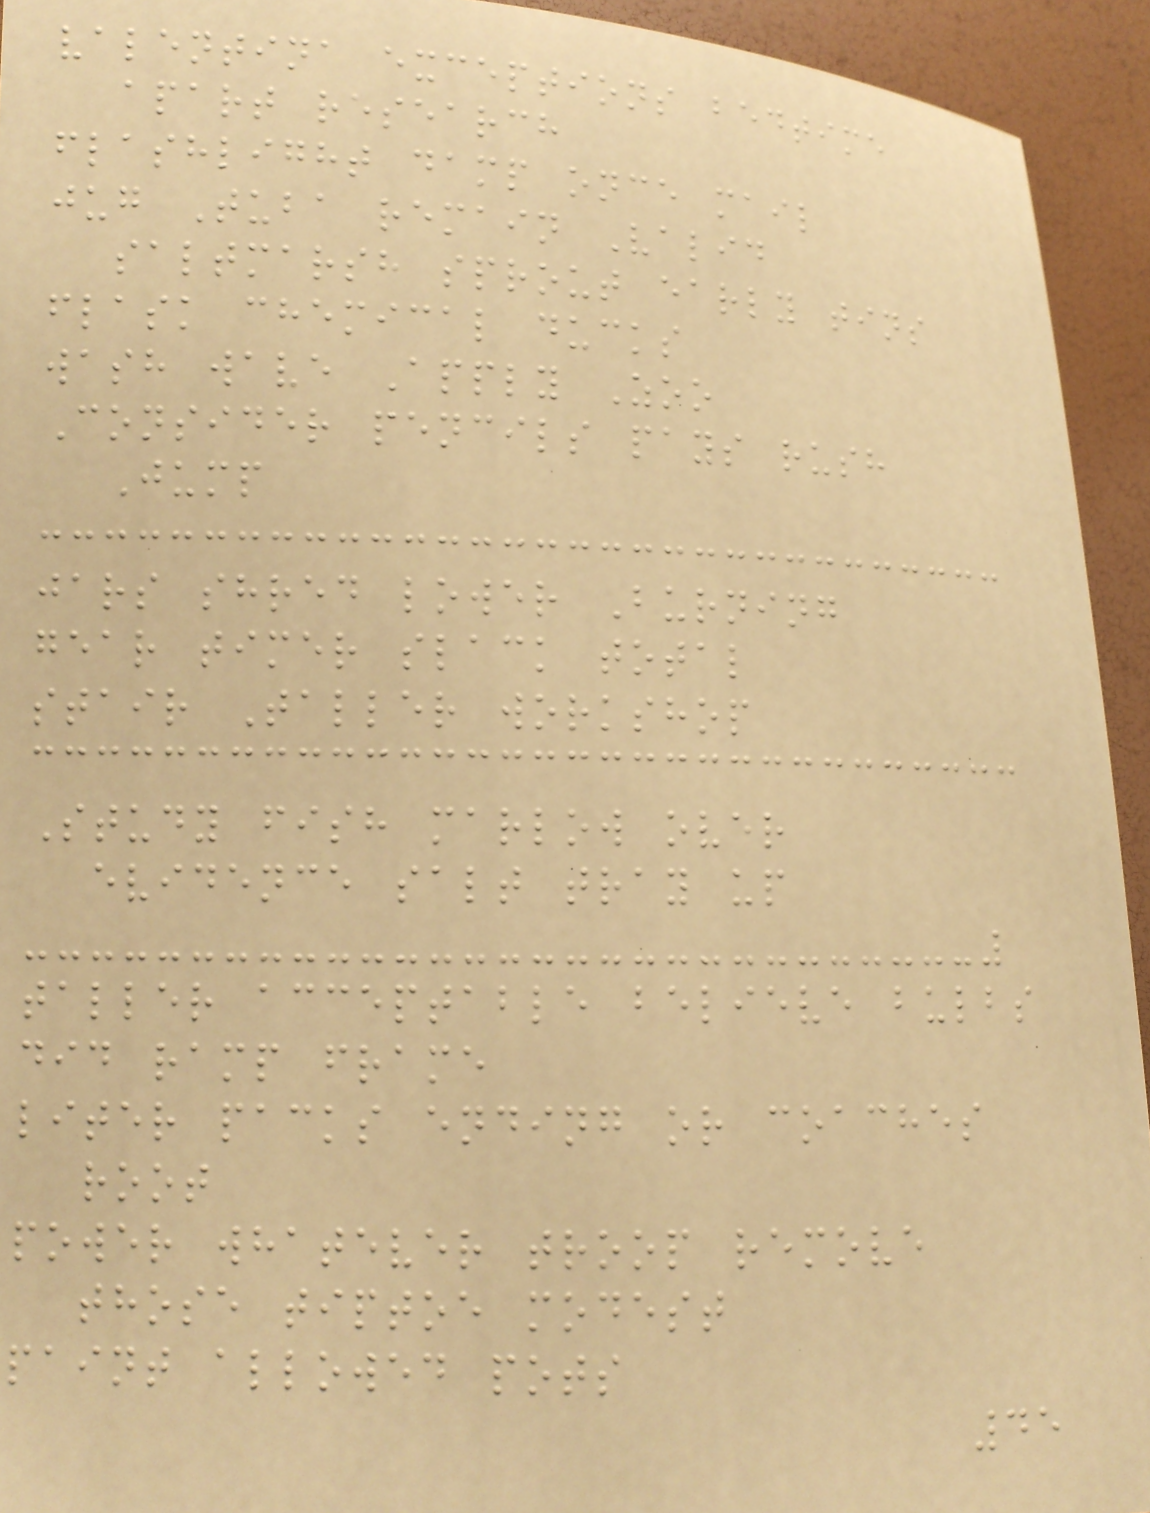valentina exceptions bedtime
apart research
flashlight damp once mail
jug Tuba remain Valid
saltmarsh sprout early tins
flask chemical ducks
wash wave Apply Zoo
Consider pencils pays rush
Jump
jars shred lower Burning
gear timer slack total
stair Taller workshop
Study fish marlow over
evidence salt tray up
taller acceptable believe bulbs
did ramp frame
liter packs ending or coaches
root
power whatever troop remove
those tiptoe modest
paint allowed pots
45
